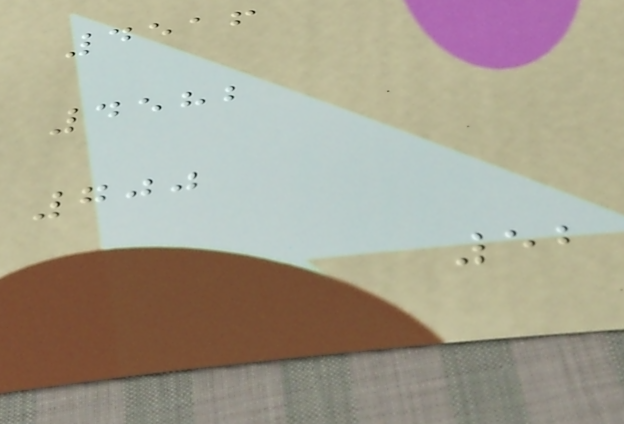4516
4582
700
52
